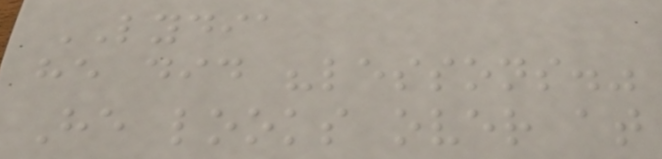LYDIA
he did "lessons."
He looks over at
